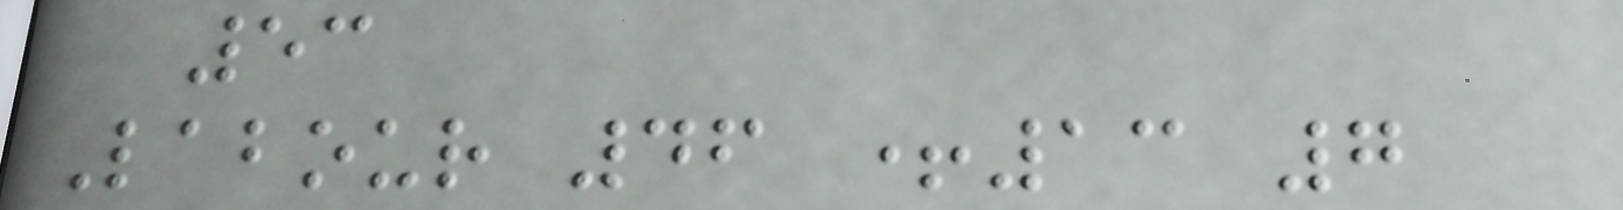53
Labour 46 +13 7
